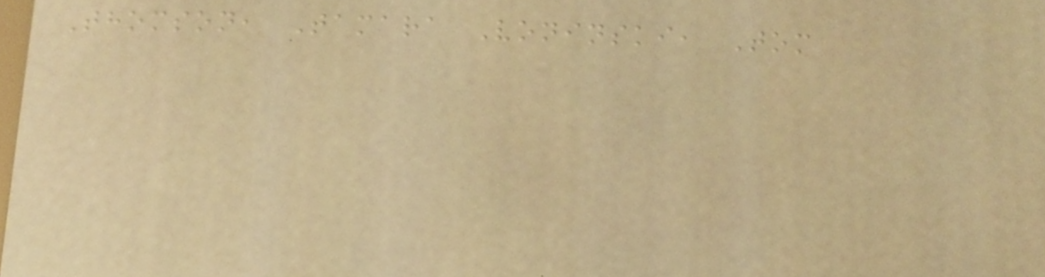Thomson, Tamara Voninski, Tom
